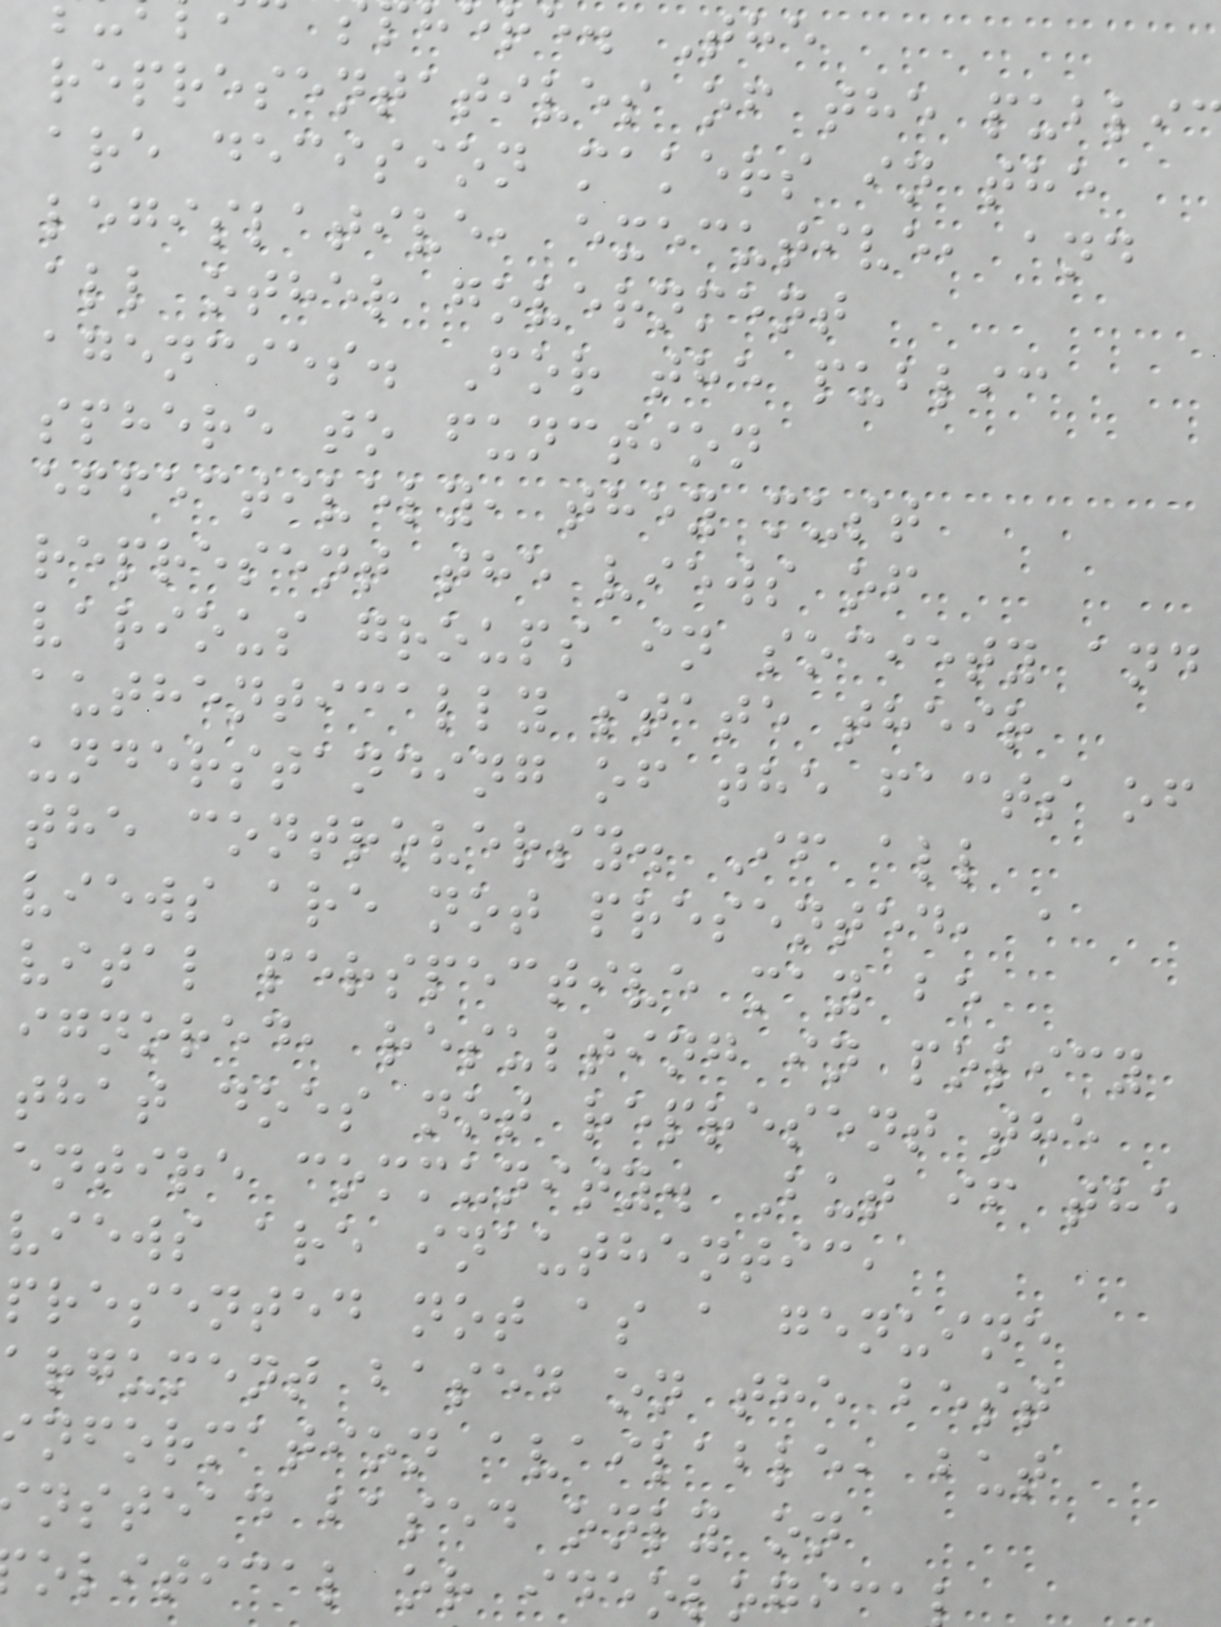here. The
representatives of the publi
are decision makers in the
legislative, executive, and
all other government
agencies. For the public
sphere to function
effectively, they must
represent the views of
various groups in society and
authentically state their
understanding of the facts of
the controversy. If all
views are not presented, a
vital perspective may be
ignored, resulting in policy
that does not represent the
entire community. But if the
views are inauthentic,
presented not as a genuine
argument based on the best
nformation available, but
nstead based only on
olitical or ideologi
